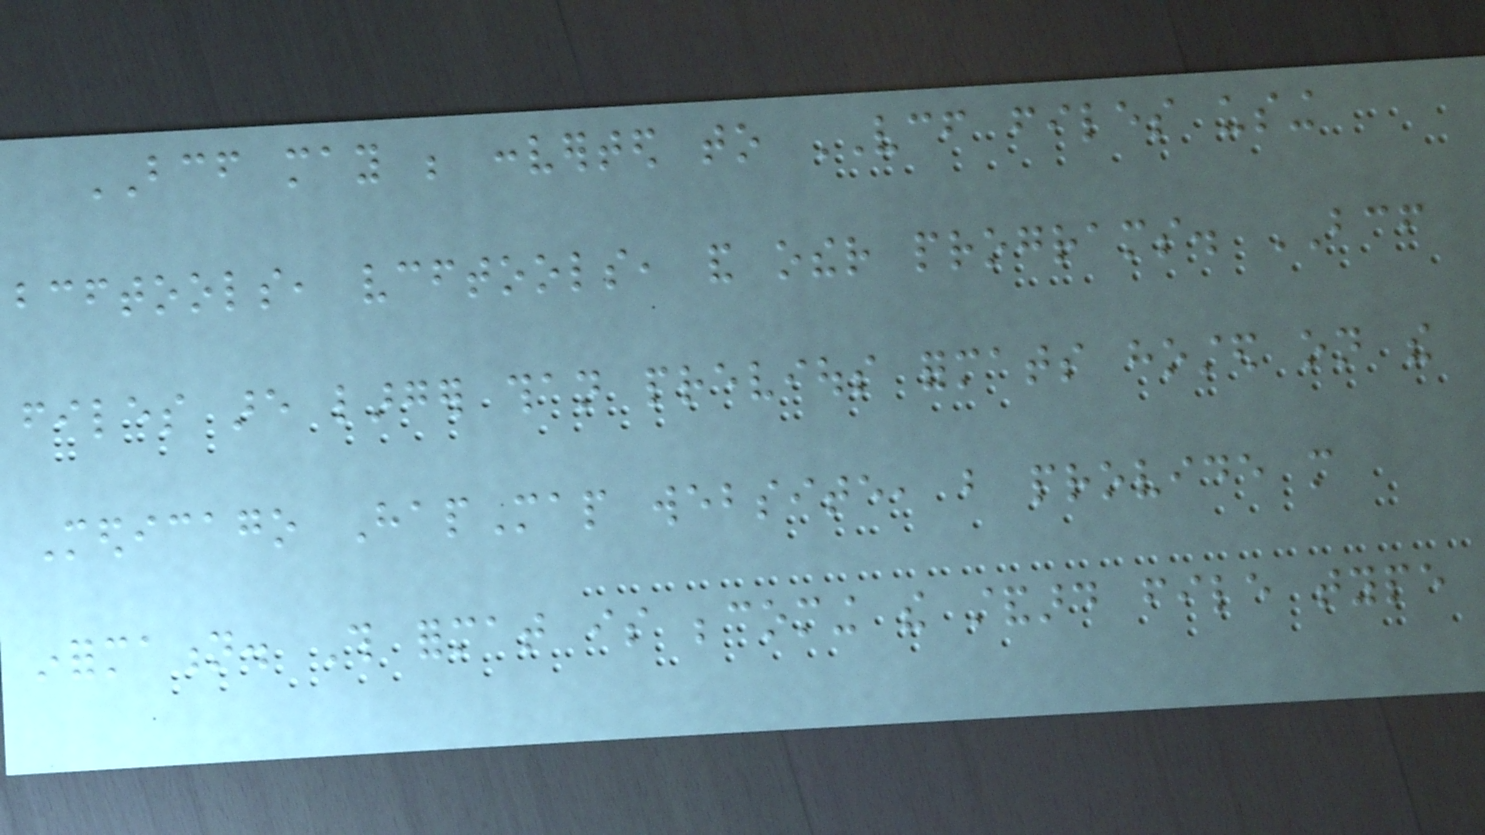BCF may be converted to VCF files using
bcftools, vcftools, and other programs. BCF
files are larger than previous formats hosted on the
Medicago HapMap website, but provide more
information. This format is becoming the standard file type
